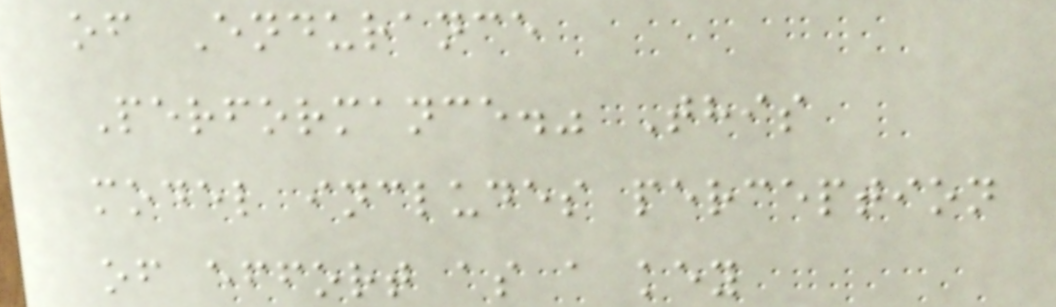of Endurance
Performance." This
model includes perception
of effort as a key
